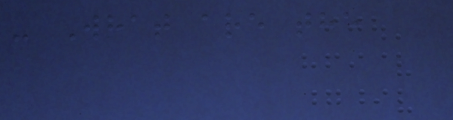- What are the
